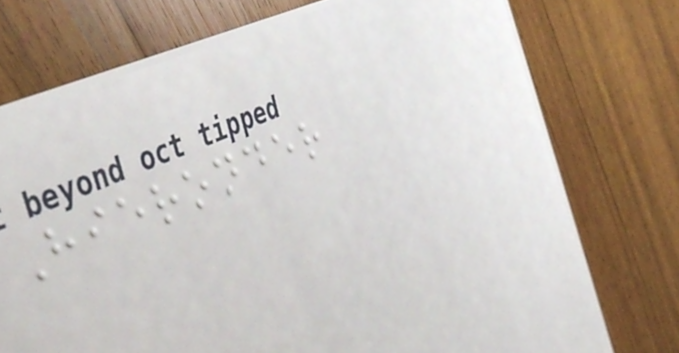Hieronder
